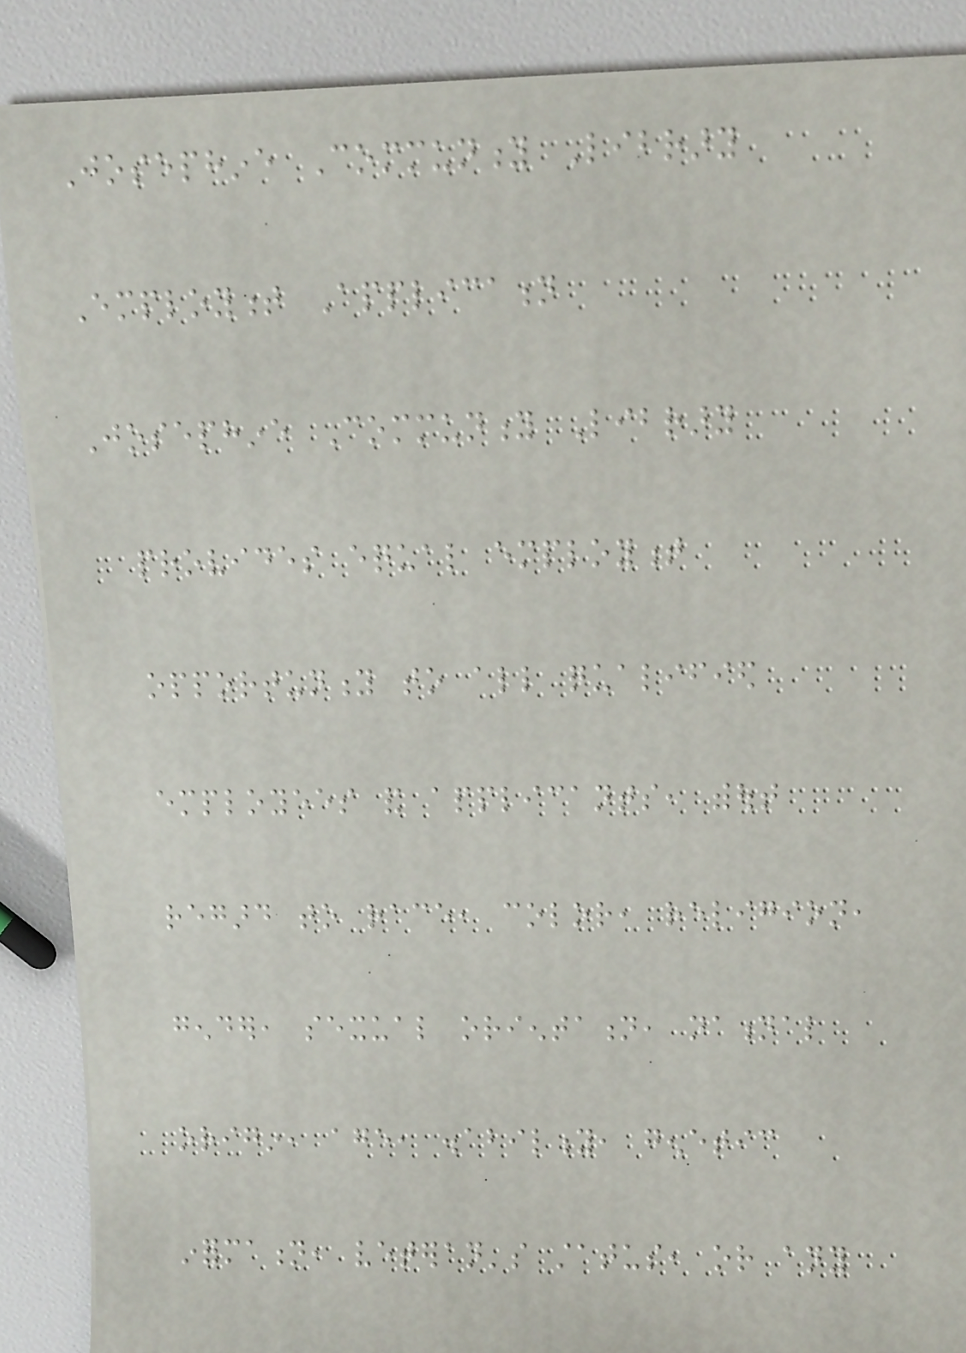Josephine Community Library
Employment Application
Josephine Community Library
provides equal employment
opportunity to all qualified
employees and applicants, without
regard to race, color, religion,
gender, sexual orientation, national
origin, age, disability, genetic
information, veteran's status, or any
